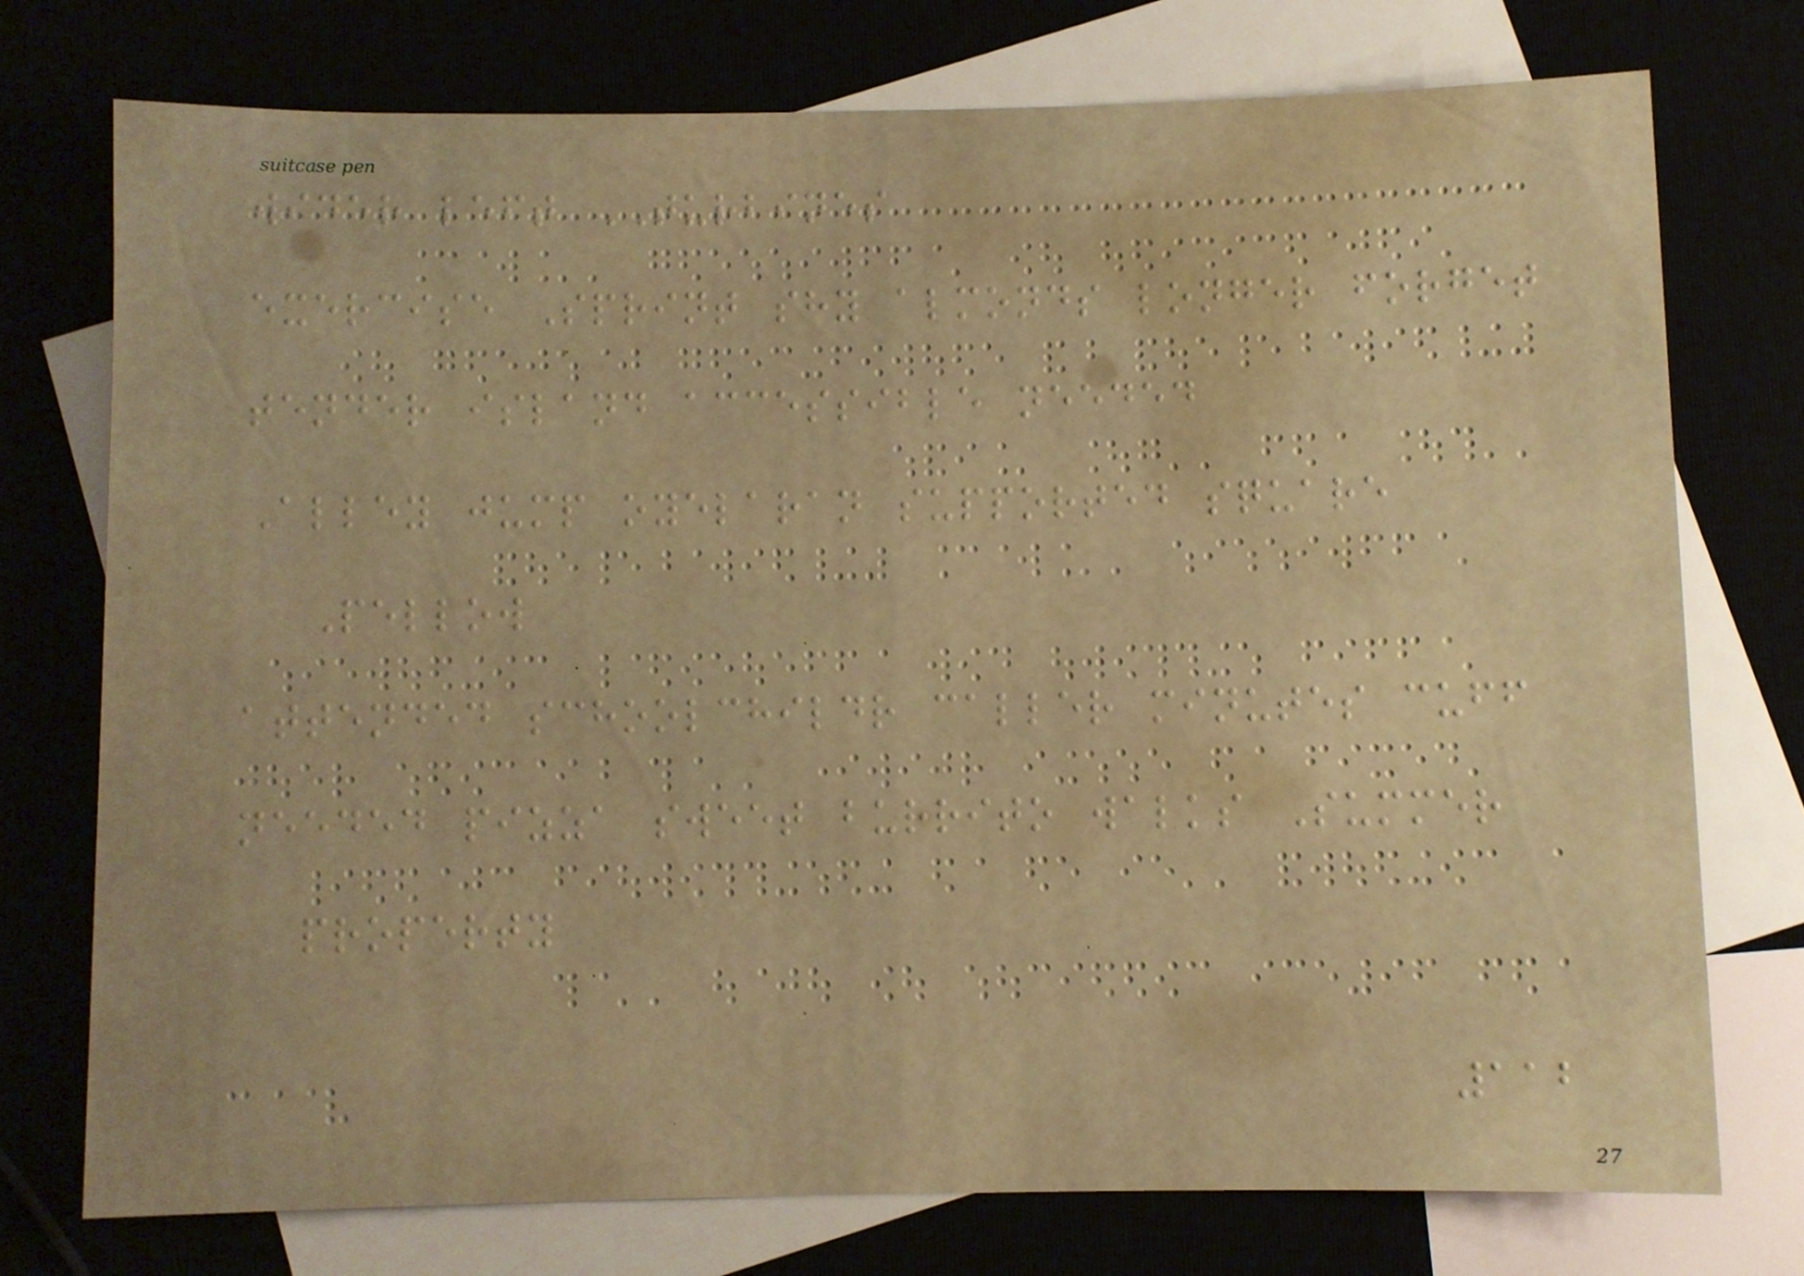wider left TURBINES
exercise Sprint shy almonds longer forget
tender island accessible needed
Alley jump oyelaran supported square
Pellow
attended schoolchildr caller minutes cuff
needed pizza sweet burrito walks Summer
property
112
